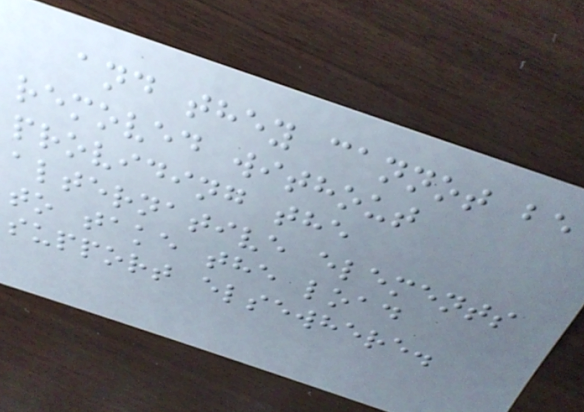and they cannot be
removed without
providing the
alternative elements
to take the load
support elsewhere.
